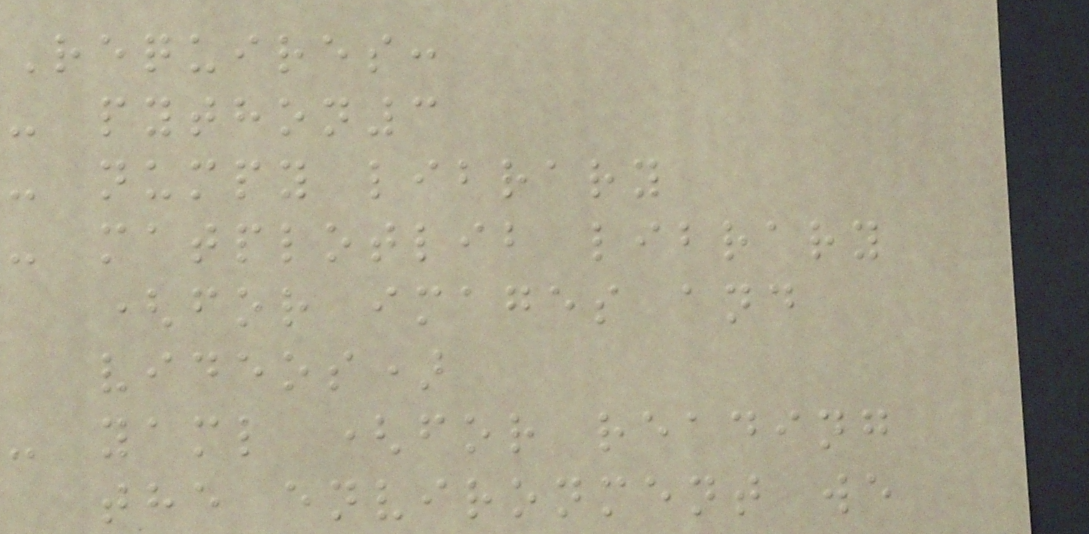Requires:
- python3
- numpy library
- matplotlib library
(for images and
videos)
- yaml (for reading
the environment we
